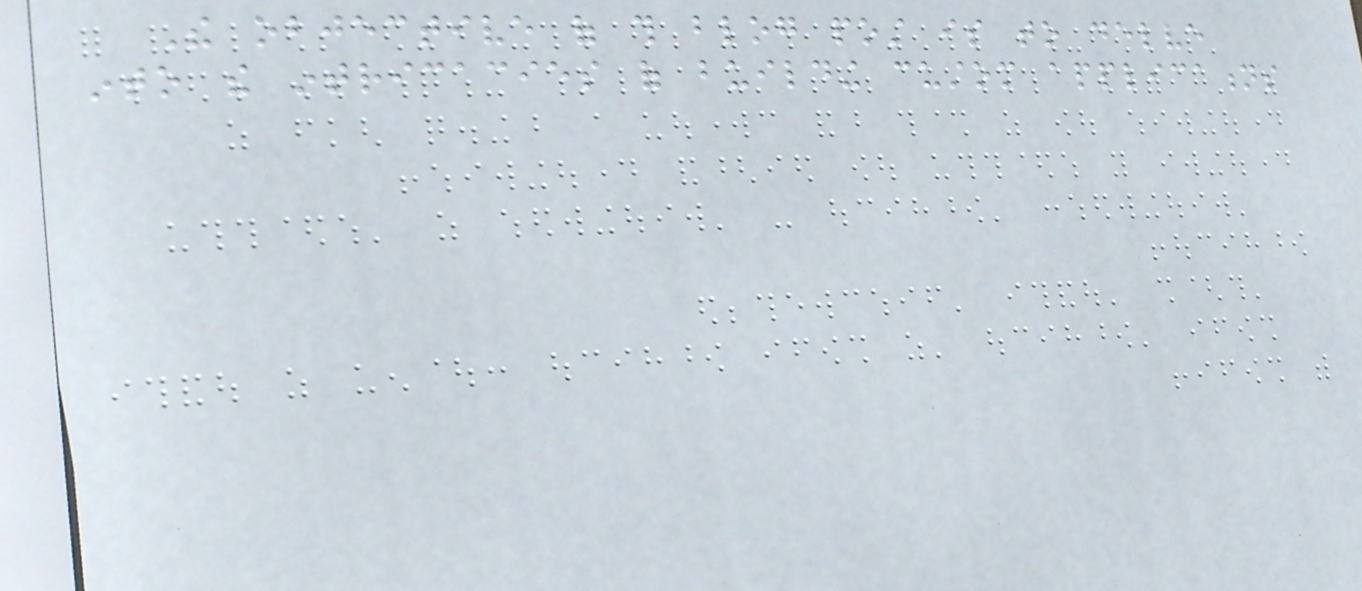The objective of this blog post is to delve
into the intricacies of building custom applications
